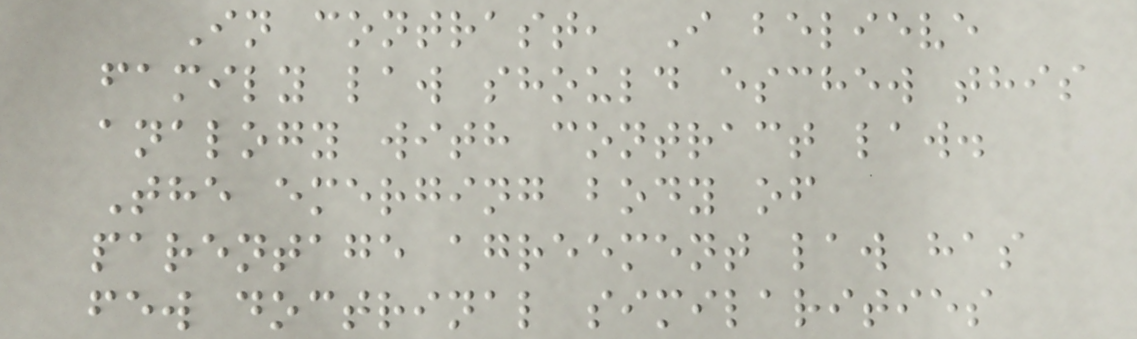In contrast, I believe
family law should eschew this
analogy with contract law.
The emerging body of
parentage agreement law has
few doctrinal similarities
